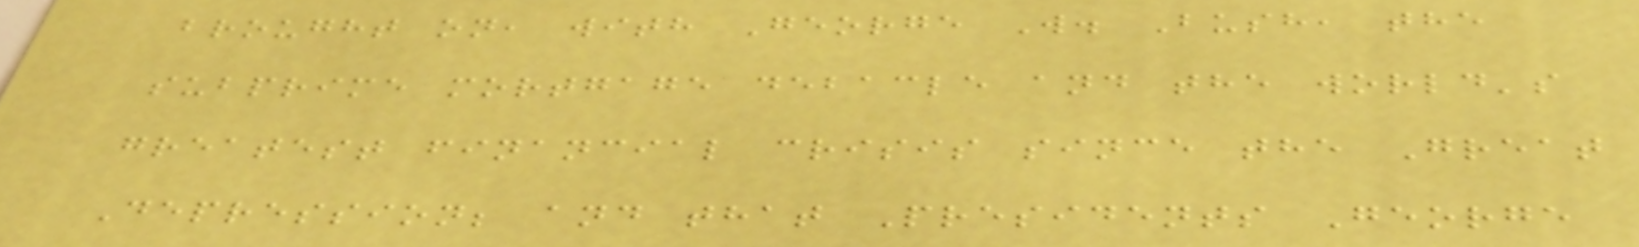brought on, with George W. Bush, the
subprime mortgage debacle and the world's
greatest financial crisis since the Great
Depression; and that Presidents George
